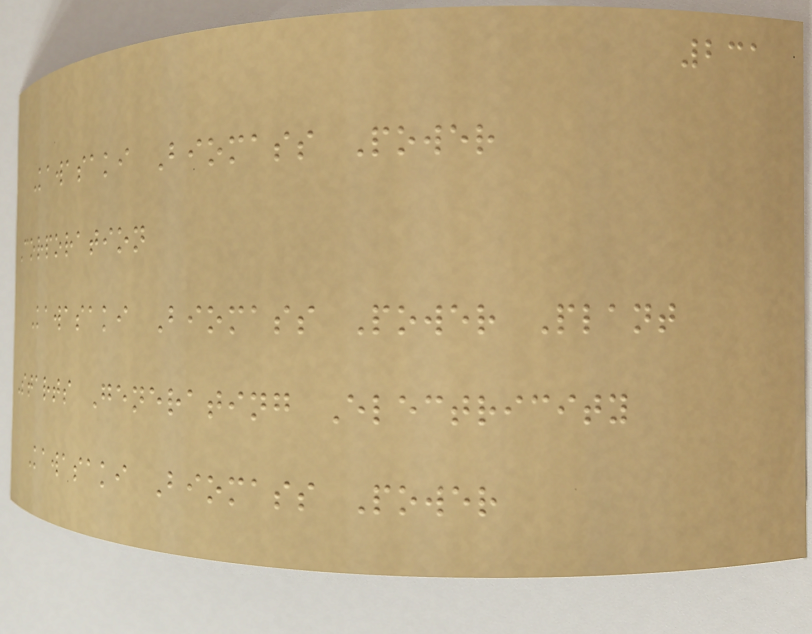231
Kawasaki Biomass Power
Corporation
Kawasaki Biomass Power Plant
Starts Generating Electricity
Kawasaki Biomass Power
